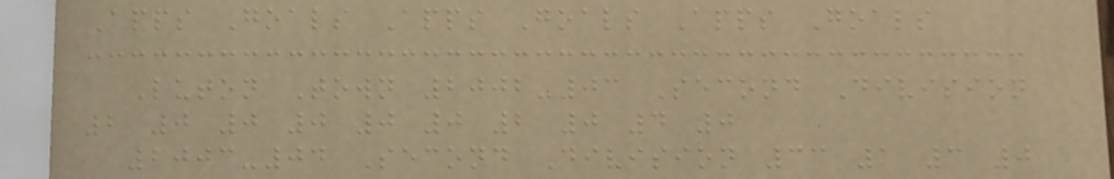Apps Goals Apps Goals Apps Goals
Luton Town 2002-03 Second Division
2 0 0 0 0 0 2 0 4 0
2003-04 Second Division 33 1 3 0
